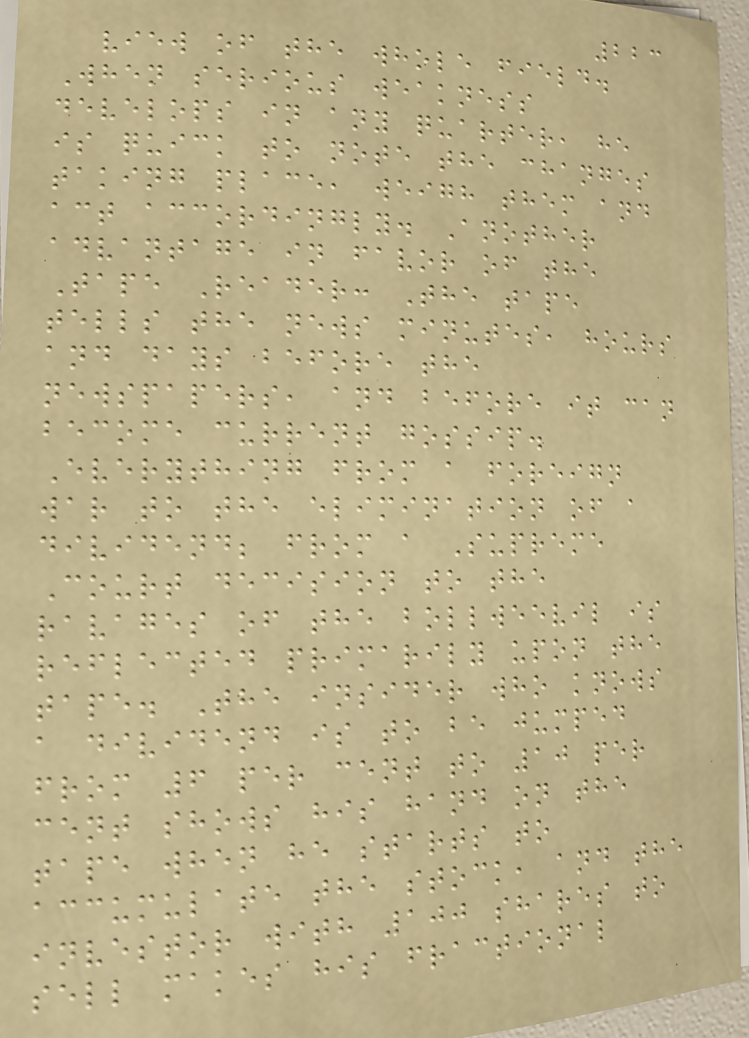223
view of the whole field.
When serious weakness
develops in any quarter, he
is quick to note the changes
taking place, weigh them and
act accordingly. Another
advantage in favor of the
Tape Reader: The tape
tells the news minutes, hours
and days before the
newspapers, and before it can
become current gossip.
Everything from a foreign
war to the elimination of a
dividend; from a Supreme
Court decision to the
ravages of the bollweevil is
reflected primarily upon the
tape. The insider who knows
a dividend is to be jumped
from 6 per cent to 10 per
cent shows his hand on the
tape when he starts to
accumulate the stock, and the
investor with 100 shares to
sell makes his fractional
